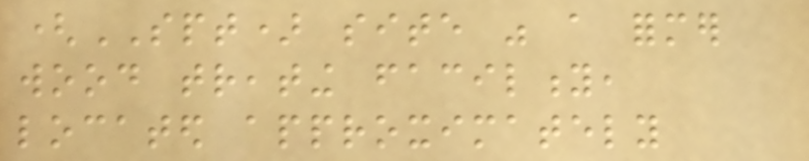(SPT) site was a former
wood treating facility,
located approximately
